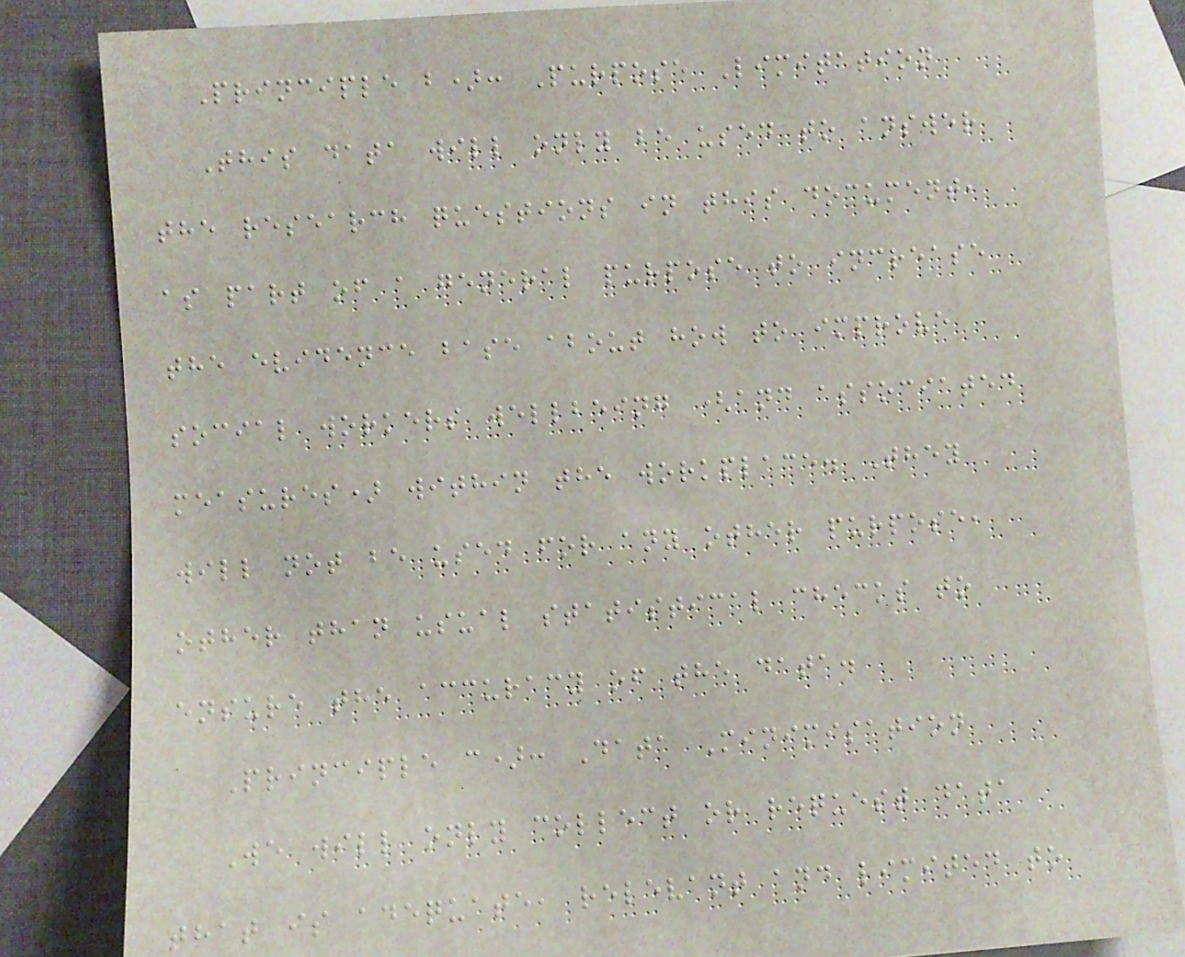Principle b): Purpose Limitation
This data will only be used to answer
the research questions in this document,
as part of a general purpose to increase
the evidence base about how to improve
social workers wellbeing (and associated
measures) within the workplace. They
will not be used for any other purpose,
other than usual statistical checks to
ensure the accuracy of the data.
Principle c): Data Minimisation
We will only collect or request data
that is adequate, relevant and limited to
